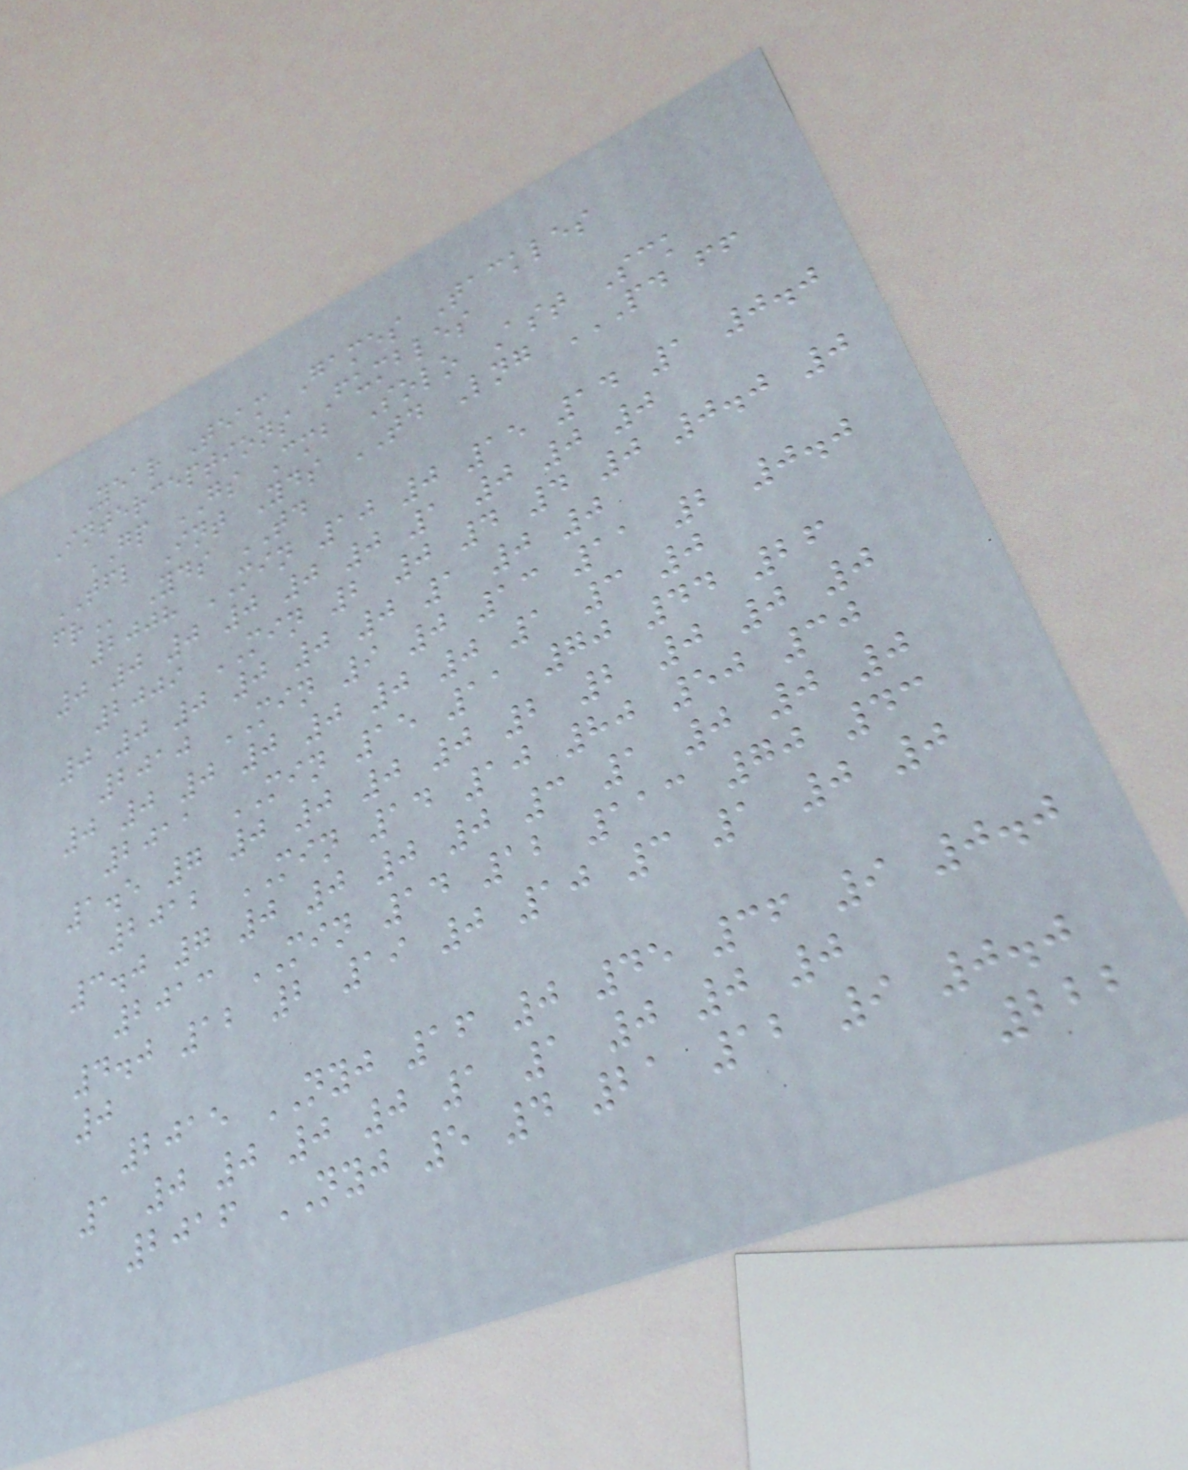Year Team Games Tackles
Interceptions Fumbles
GP GS Cmb Solo Ast Sck
TFL Int Yds TD Lng PD FF
FR Yds TD
2008 MIN 10 0 15 14 1 0.0
0 0 0 0 0 0 1 0 0 0
2009 MIN 2 0 4 4 0 0.0 0
0 0 0 0 0 0 1 0 0
2010 MIN 9 0 13 11 2 0.0
0 0 0 0 0 0 0 1 3 0
2011 MIN 15 11 70 44 26
1.5 7 0 0 0 0 2 2 0 0 0
2012 MIN 14 10 80 50 30
3.0 7 0 0 0 0 3 1 0 0 0
2013 MIN 14 12 113 70 43
4.0 12 2 19 0 10 3 1 0 0
0
2015 NYJ 16 0 45 36 9 0.0
1 0 0 0 0 1 1 0 0 0
2016 NYJ 5 4 21 12 9 0.0
222
